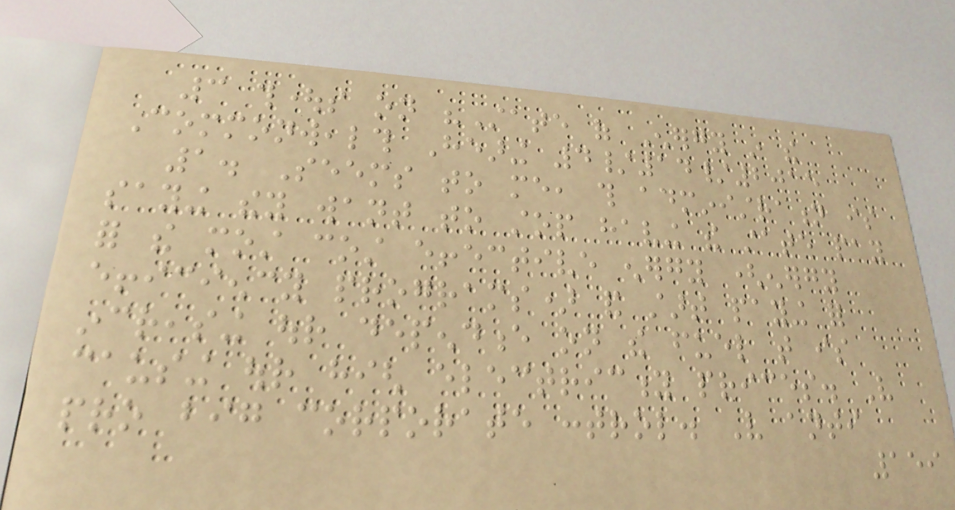3 thoughts on "State of Energy in the
Commonwealth Hearing 4/14/2015
1. Seems to me, this administration is
saying they want to stop having the state pay
for the most cost effective energy (energy
efficiency programs) and start paying for
increasing our dependence on the fuel that is
causing our high electricity prices. Very
pro big corporate control. Very anti
159
